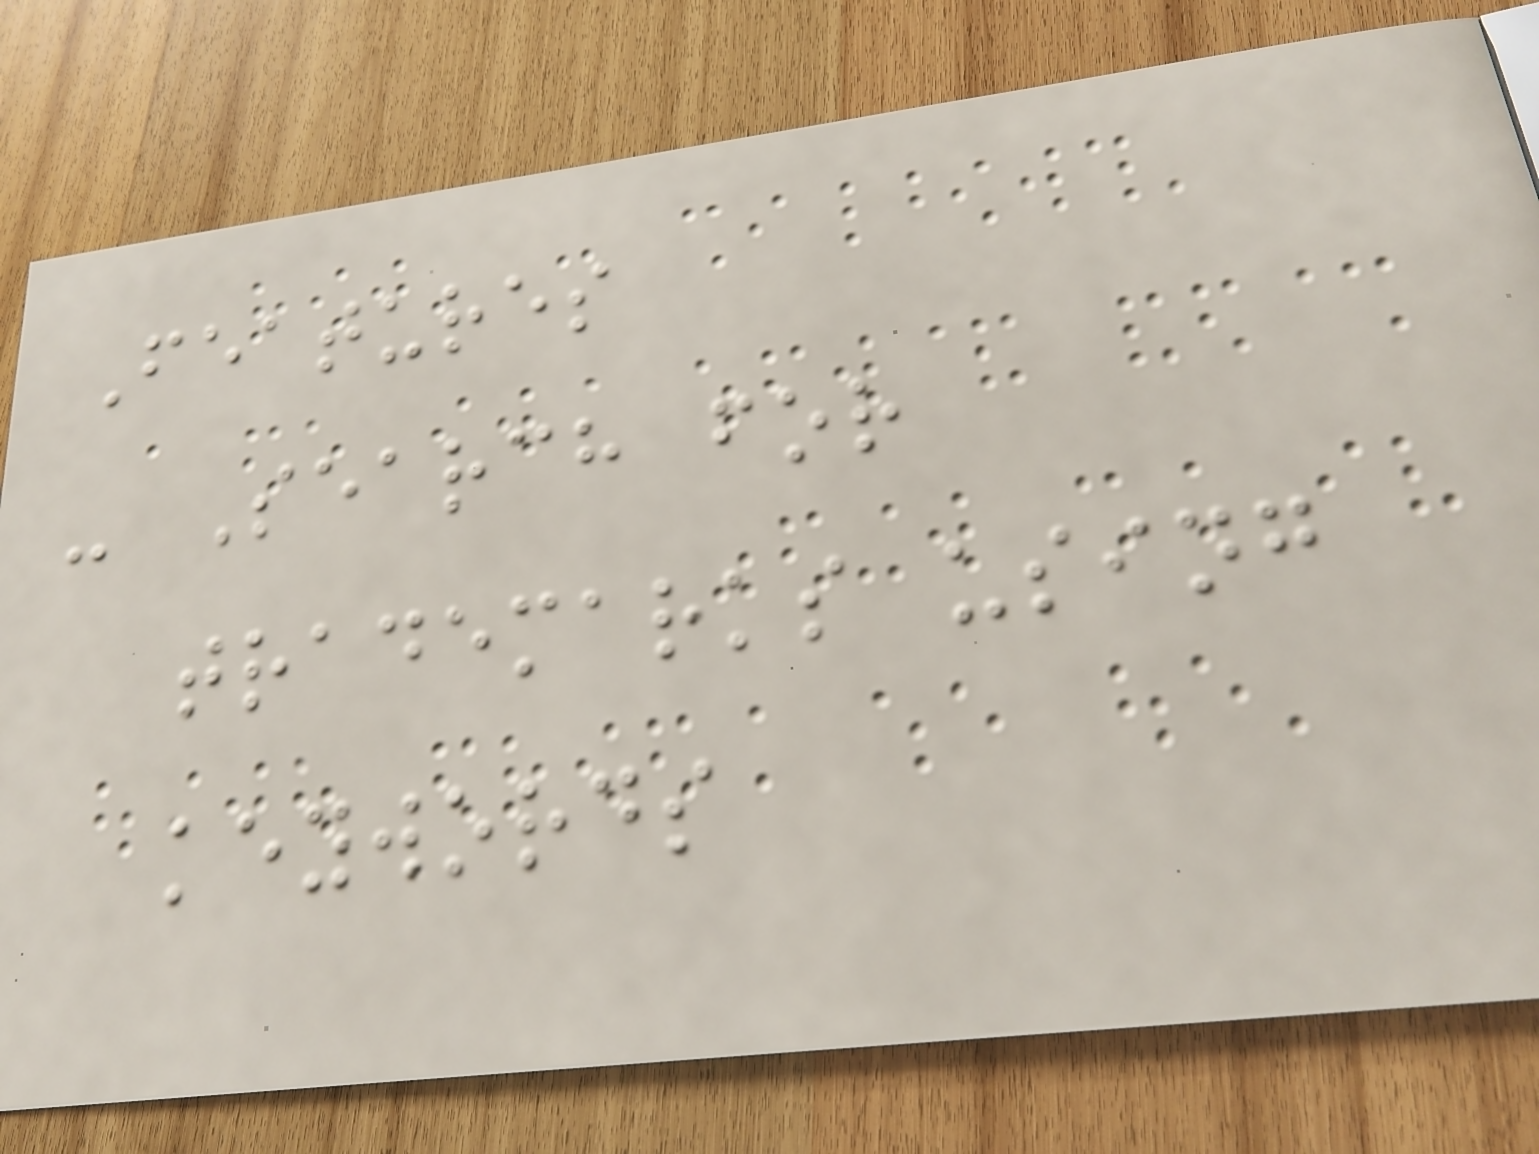Features
- Search for
trademarks using
keywords
